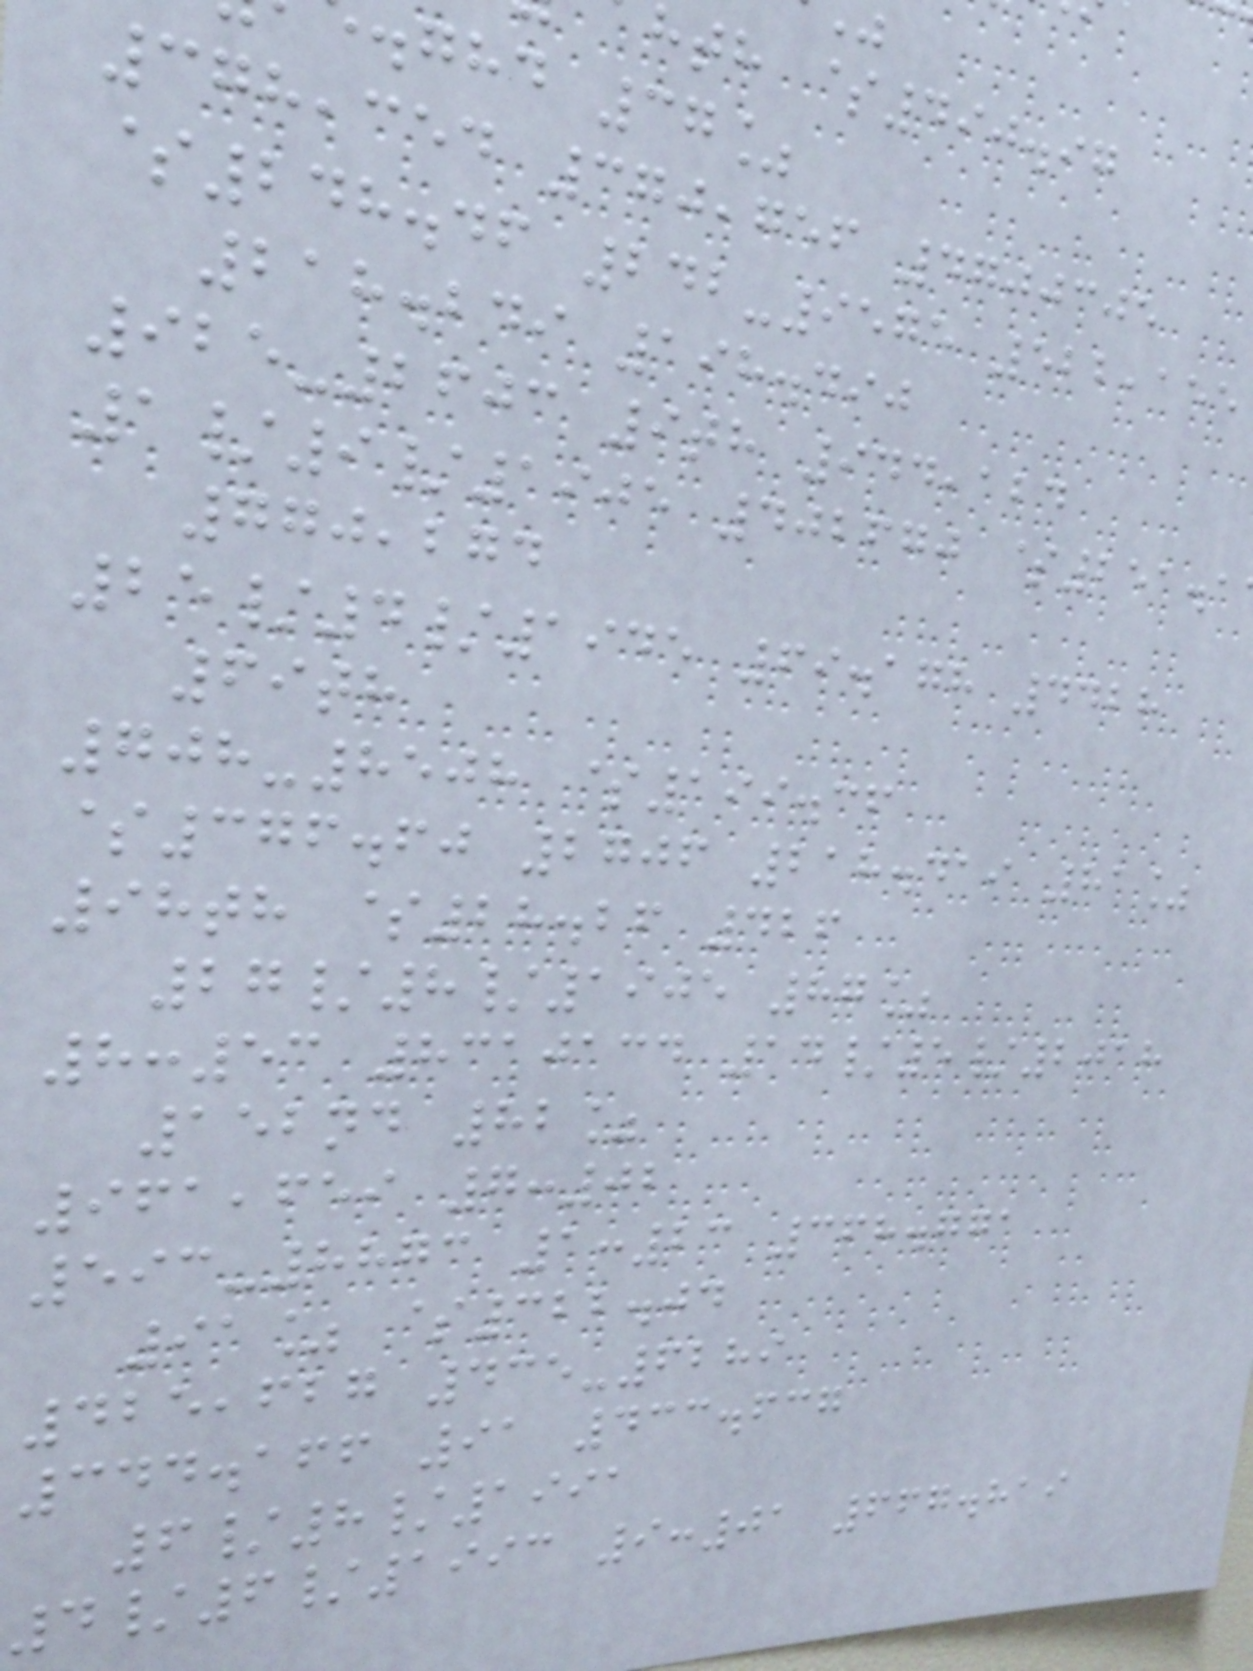hth $490.97
.ghd 37%
378,354 370,756 4700305
$248.46 242-9575 522,155
218.249 198.490
925-2603 9th 944,124
1/9/1905 402670 $251.1
770,274
25/4/1945 69.178 4428
69th
708-8508 $199.36
$376.60 2706 218.419 81%
98th $28.26 426
27/8/1905 87%
8:53 8310134 14/5/2018
152nd 82%
961,659 7:02
593-8873 1:23 368.771
91% $322.04
425,627 435-6289
344.166 91 433.637
6/8/1991
4/6/1993 9:01 667.819
